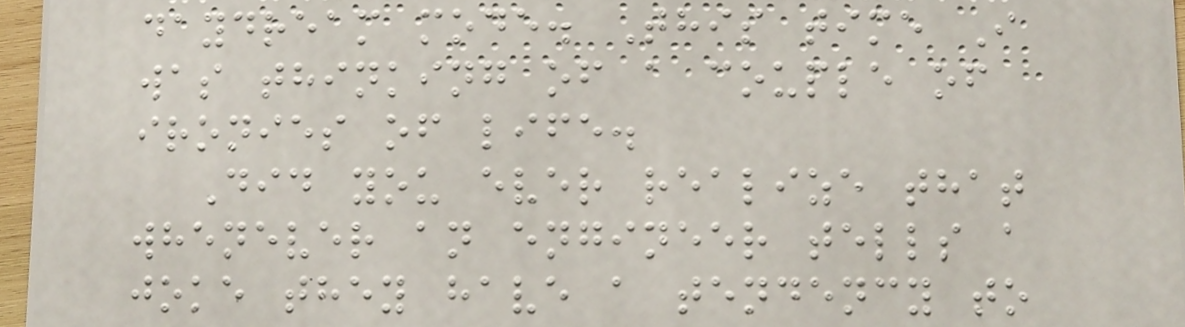daydream mode. This time I
was thinking of a couple of
ironies of life.
Did you ever realize that
whenever an engineer tells a
joke they have a tendency to
